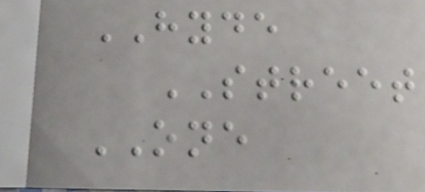HYDE
STREET
ONE
